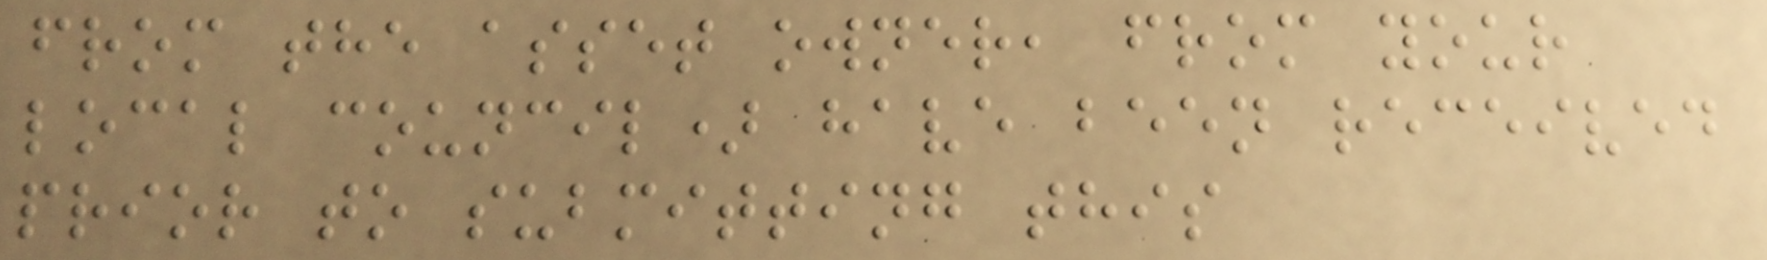from the asset owner, from your
local council) have been received
prior to submitting this
